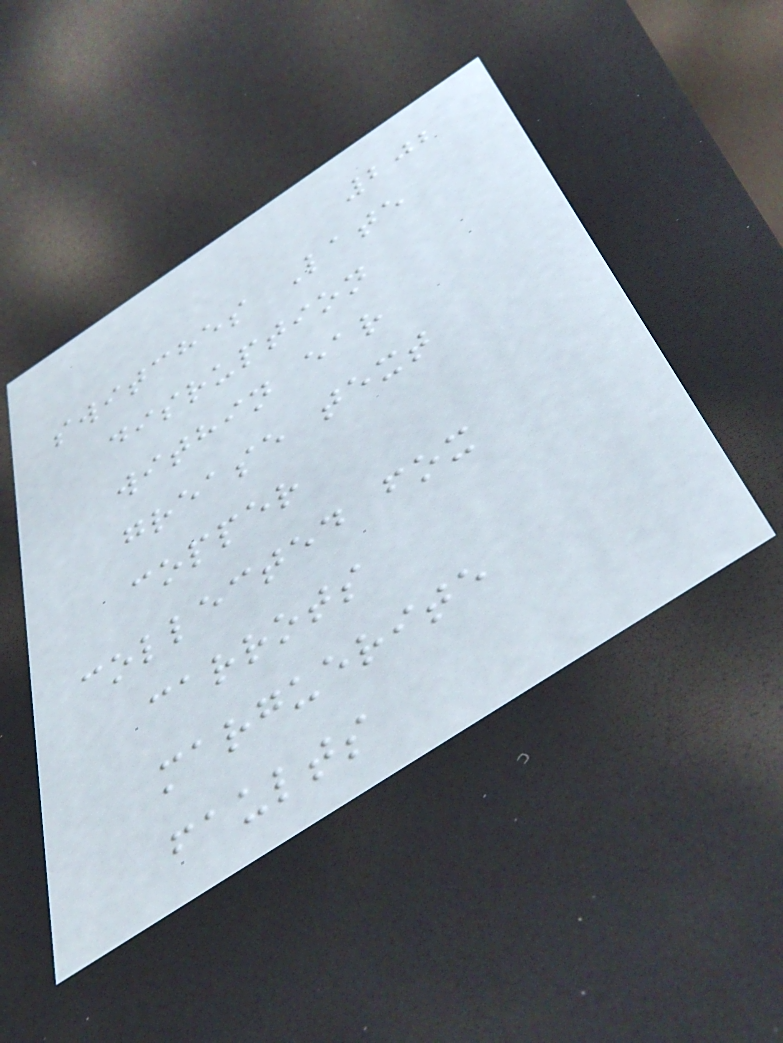202
switches Late
disruption
within ear
grease text
copper
collected fox
carrots
marguerite
faults
